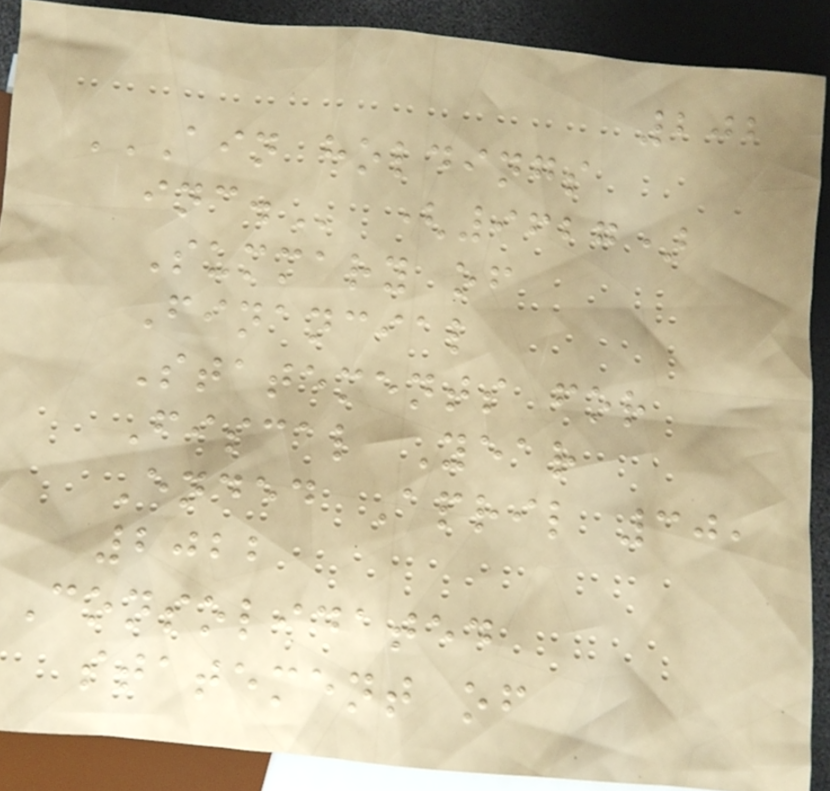202
AIN HOLDINGS
INC. (9627)
Summary of
Financial
Statements for
Fiscal Year
Ended April 30,
2022
Consolidated
statement of
